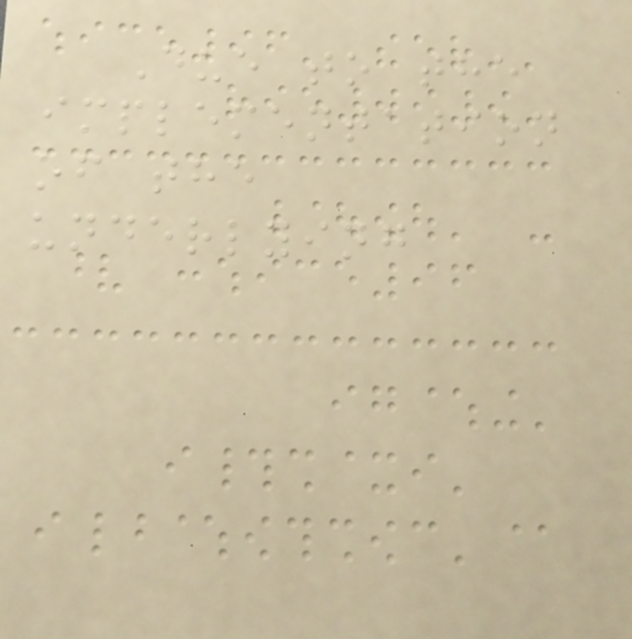Due to the
implementation
of the
underlying
